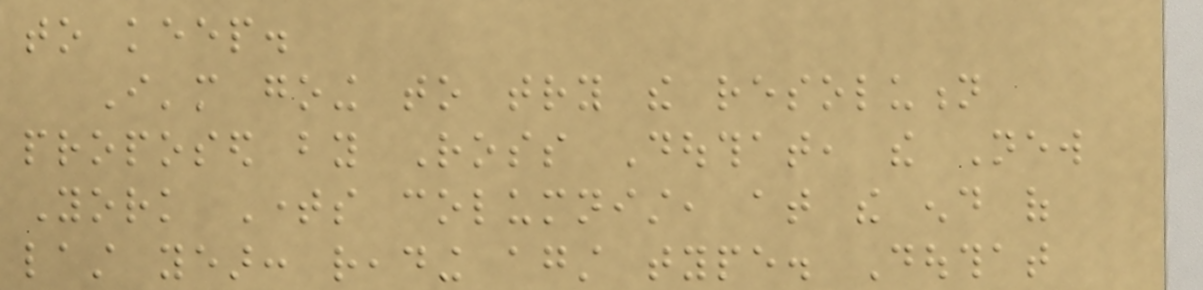to keep.
I'm going to try the resolution
proposed by Ross Douthat, the New
York Times columnist, at the end of
last year: reading against type. Douthat
